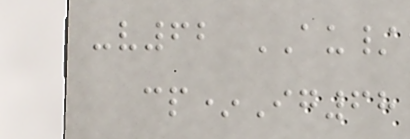-v62 AU/
cp*Ig68
